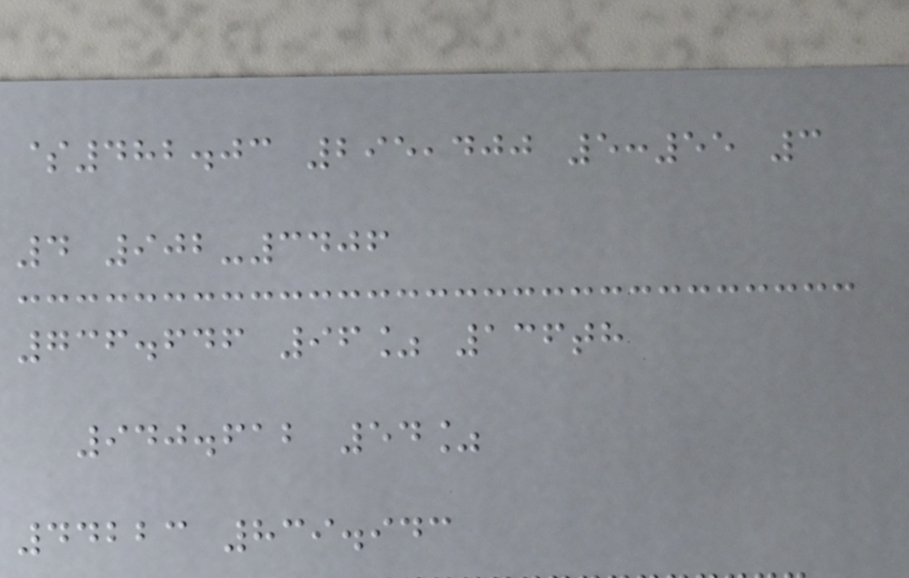$482.03 295,400 5:55 3
4 902-3406
736.646 96% 136th
940.612 54%
44223 839.943
